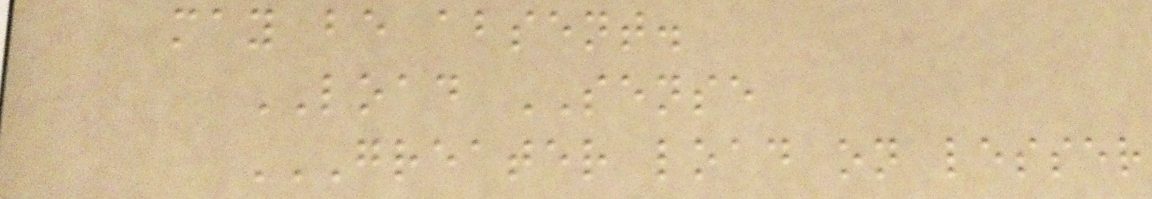may be absent.
LOAD SENSE
GREATER LOAD ON LESSER
